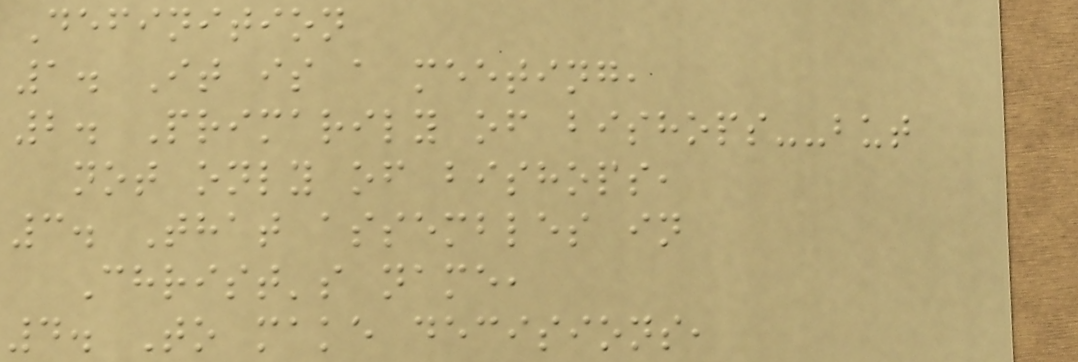Definition
1. It is a meeting,
2. Primarily of bishops--but
not only of bishops,
3. That assembles in
Christ's name,
4. To make decisions,
